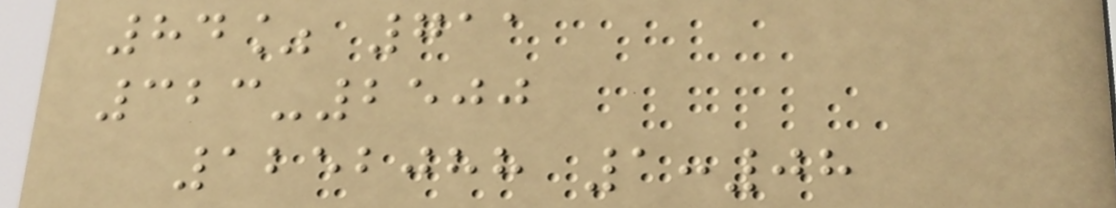84% 711
323-2500
1252088 1:08
